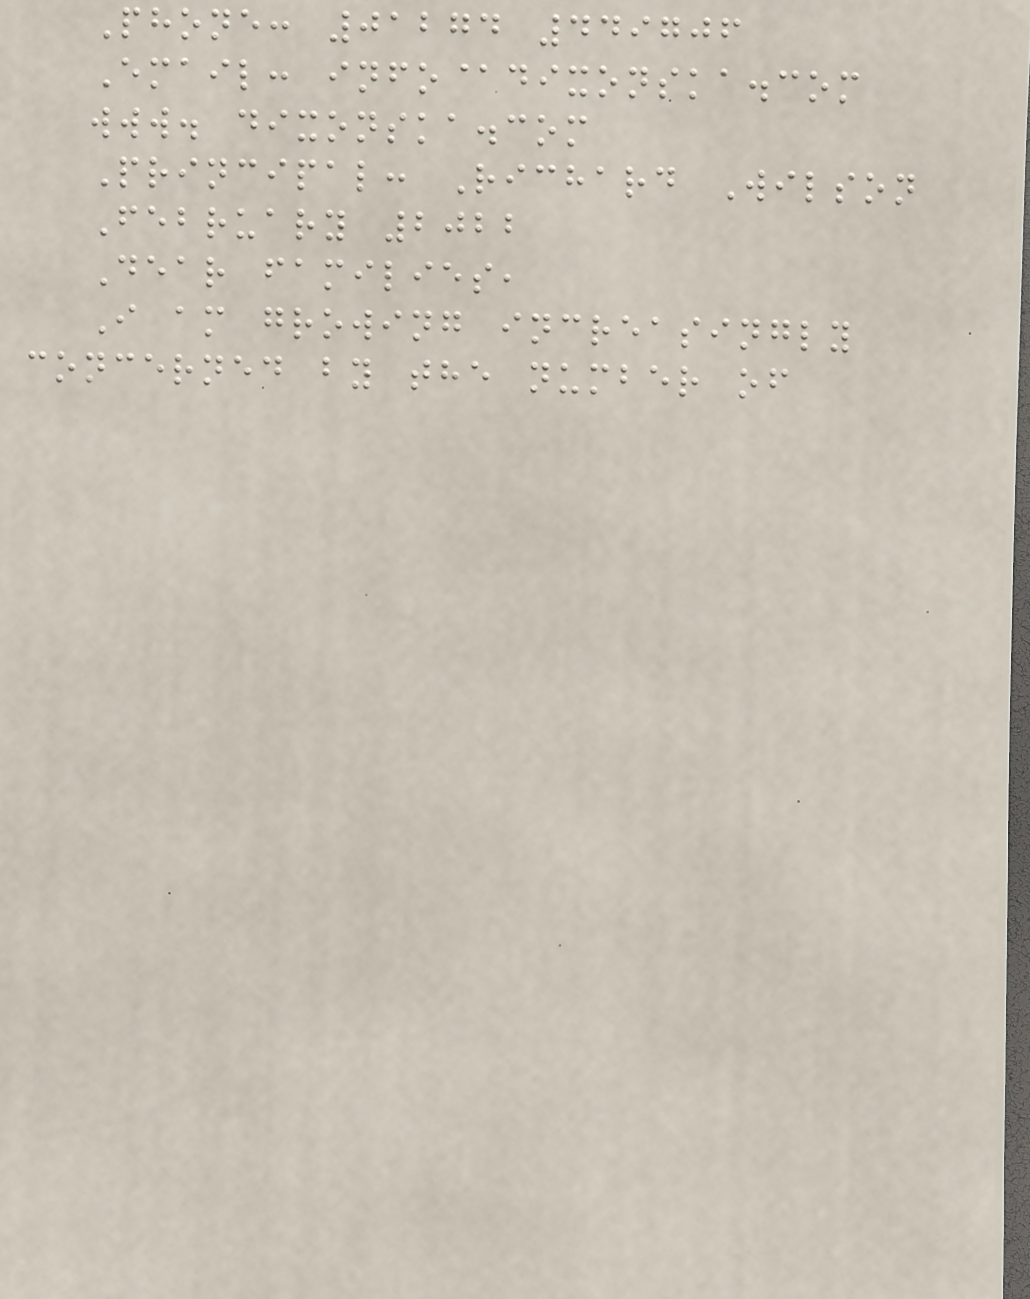Phone: 01274 449706
Email: info@dixonska.com
www. dixonska.com
Principal: Richard Wilson
February 2022
Dear families,
I am growing increasingly
concerned by the number of
